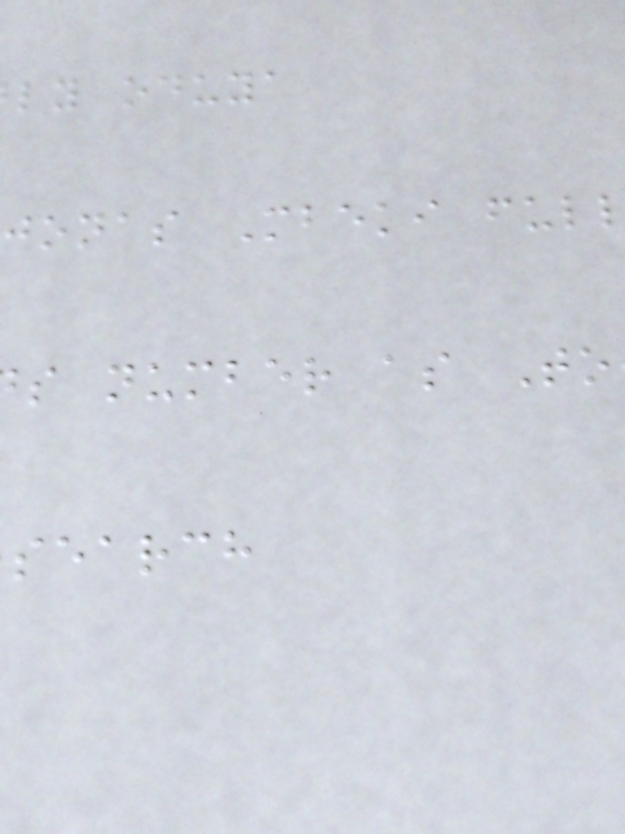ly oduya
jonas Mbeki ful
s number as To
search
